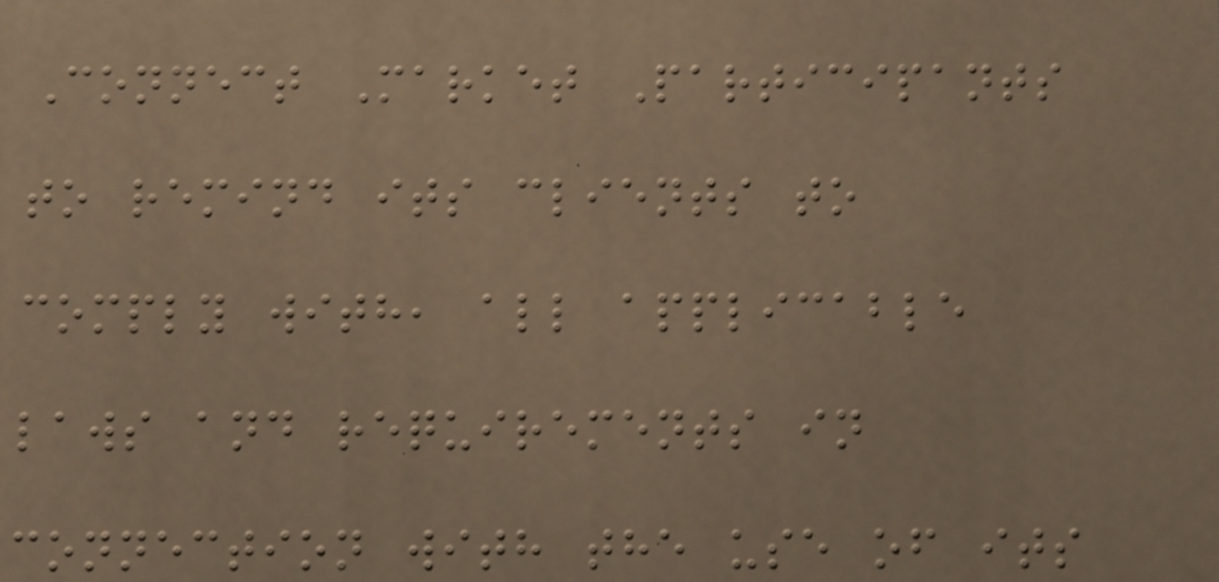Connect Market Participants
to remind its clients to
comply with, all applicable
laws and requirements in
connection with the use of its
